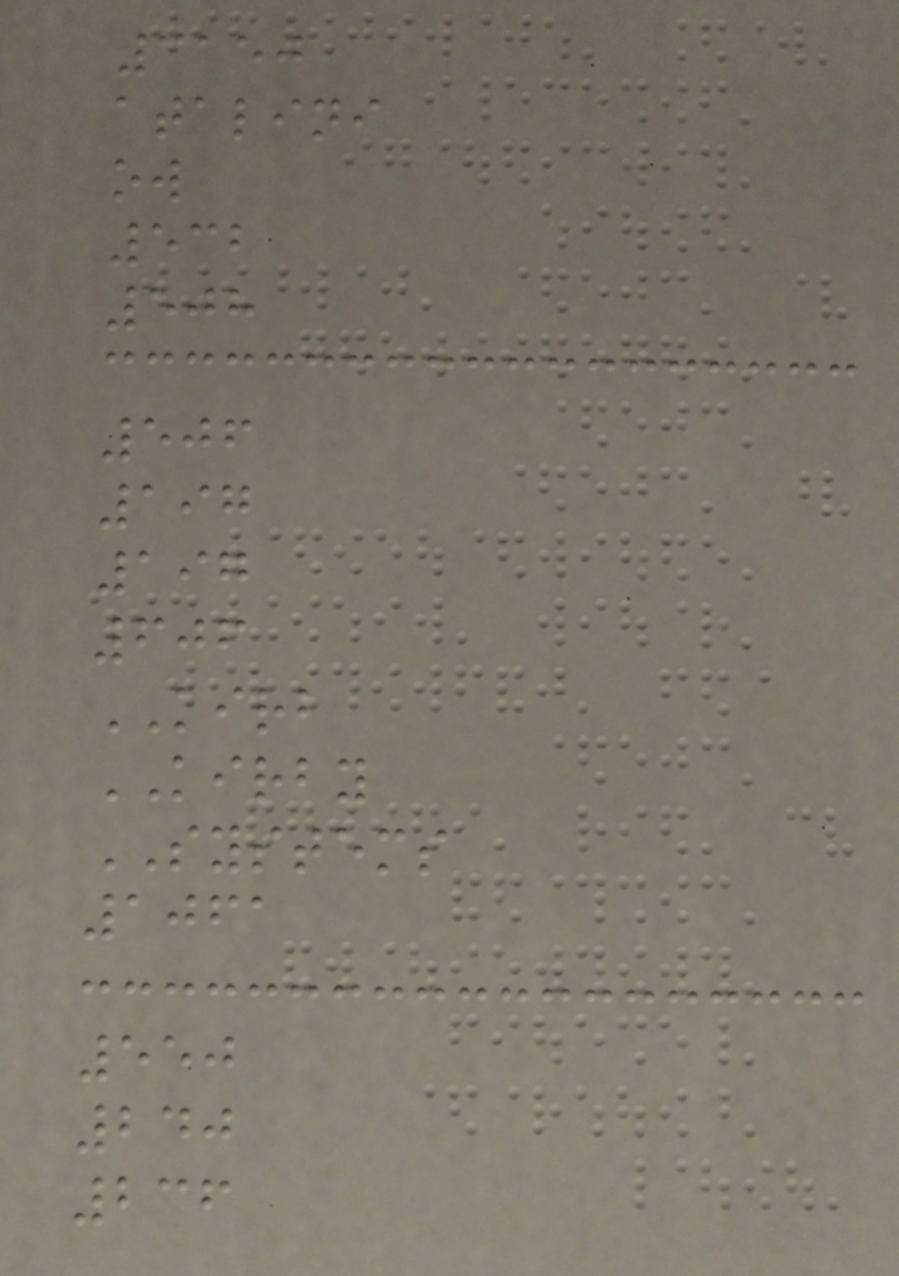3150
atalini
ow
532
508
506
197
197
606
KIRB
KIRBY
SYSTEMS
1061
550
240
236
